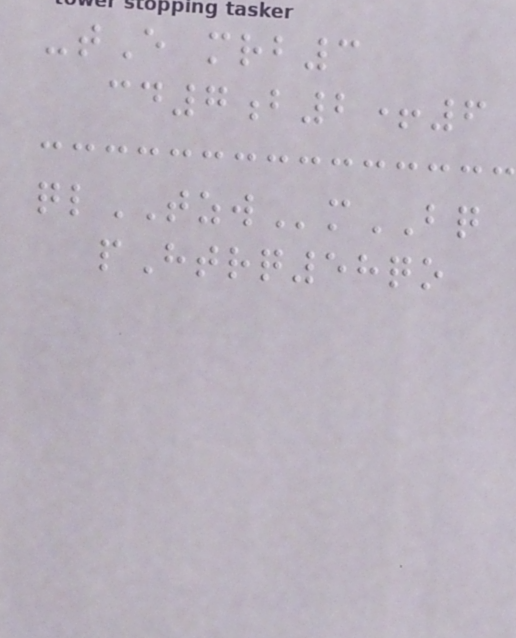-tE mrb3
cd7b2+6
qlTZWmBQ
pHtrq58qo
